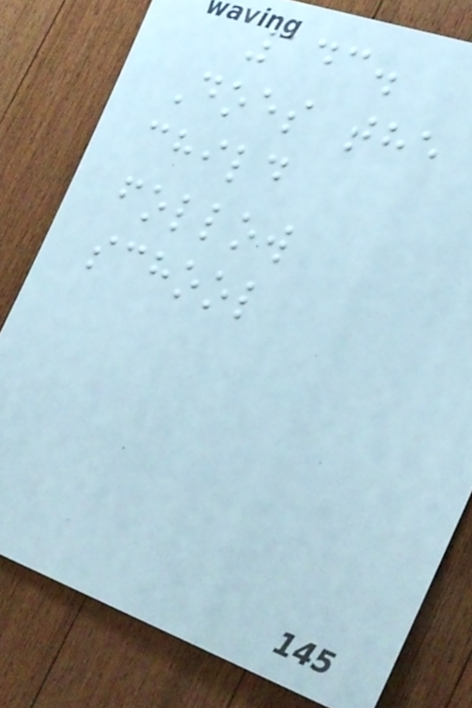143.
Does the
child
follow
school
